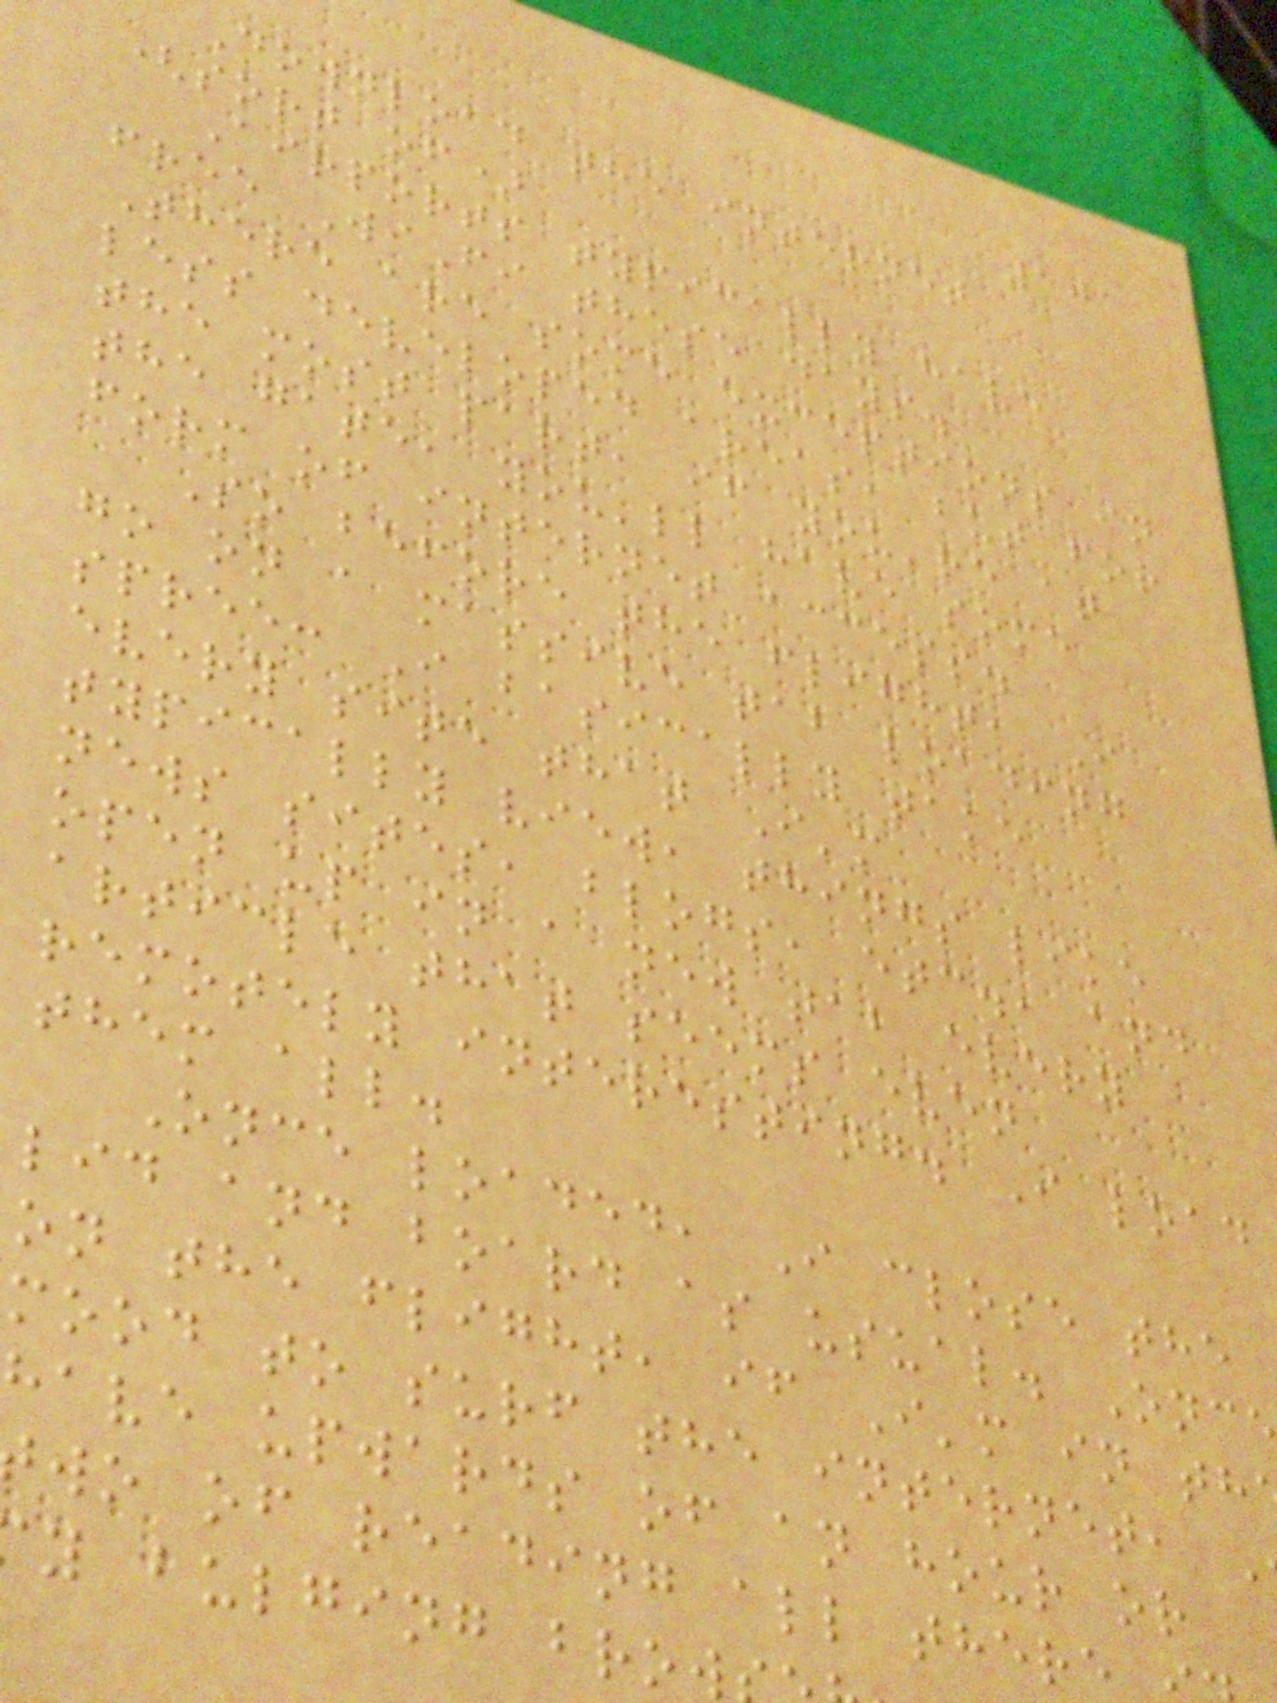101
Download the internet
(sort of)
Airports typically have
free WiFi these days.
There are some exceptions in
less developed areas, but for
the most part, if you're at
the gate, you'll have some
form of internet access.
So before the flight, I
go on a massive tab loading
spree: I basically take
every site that I'm
typically view, things like
news sites, blogs, etc., and
open up in a new tab every
article that seems even
remotely interesting. I load
them all.
Once loaded, I close the
lid and board as usual. Onc
on the flight, if I'm in th
mood to surf the internet,
have upwards of an hour or
wo of reading all there
y bulging brow
